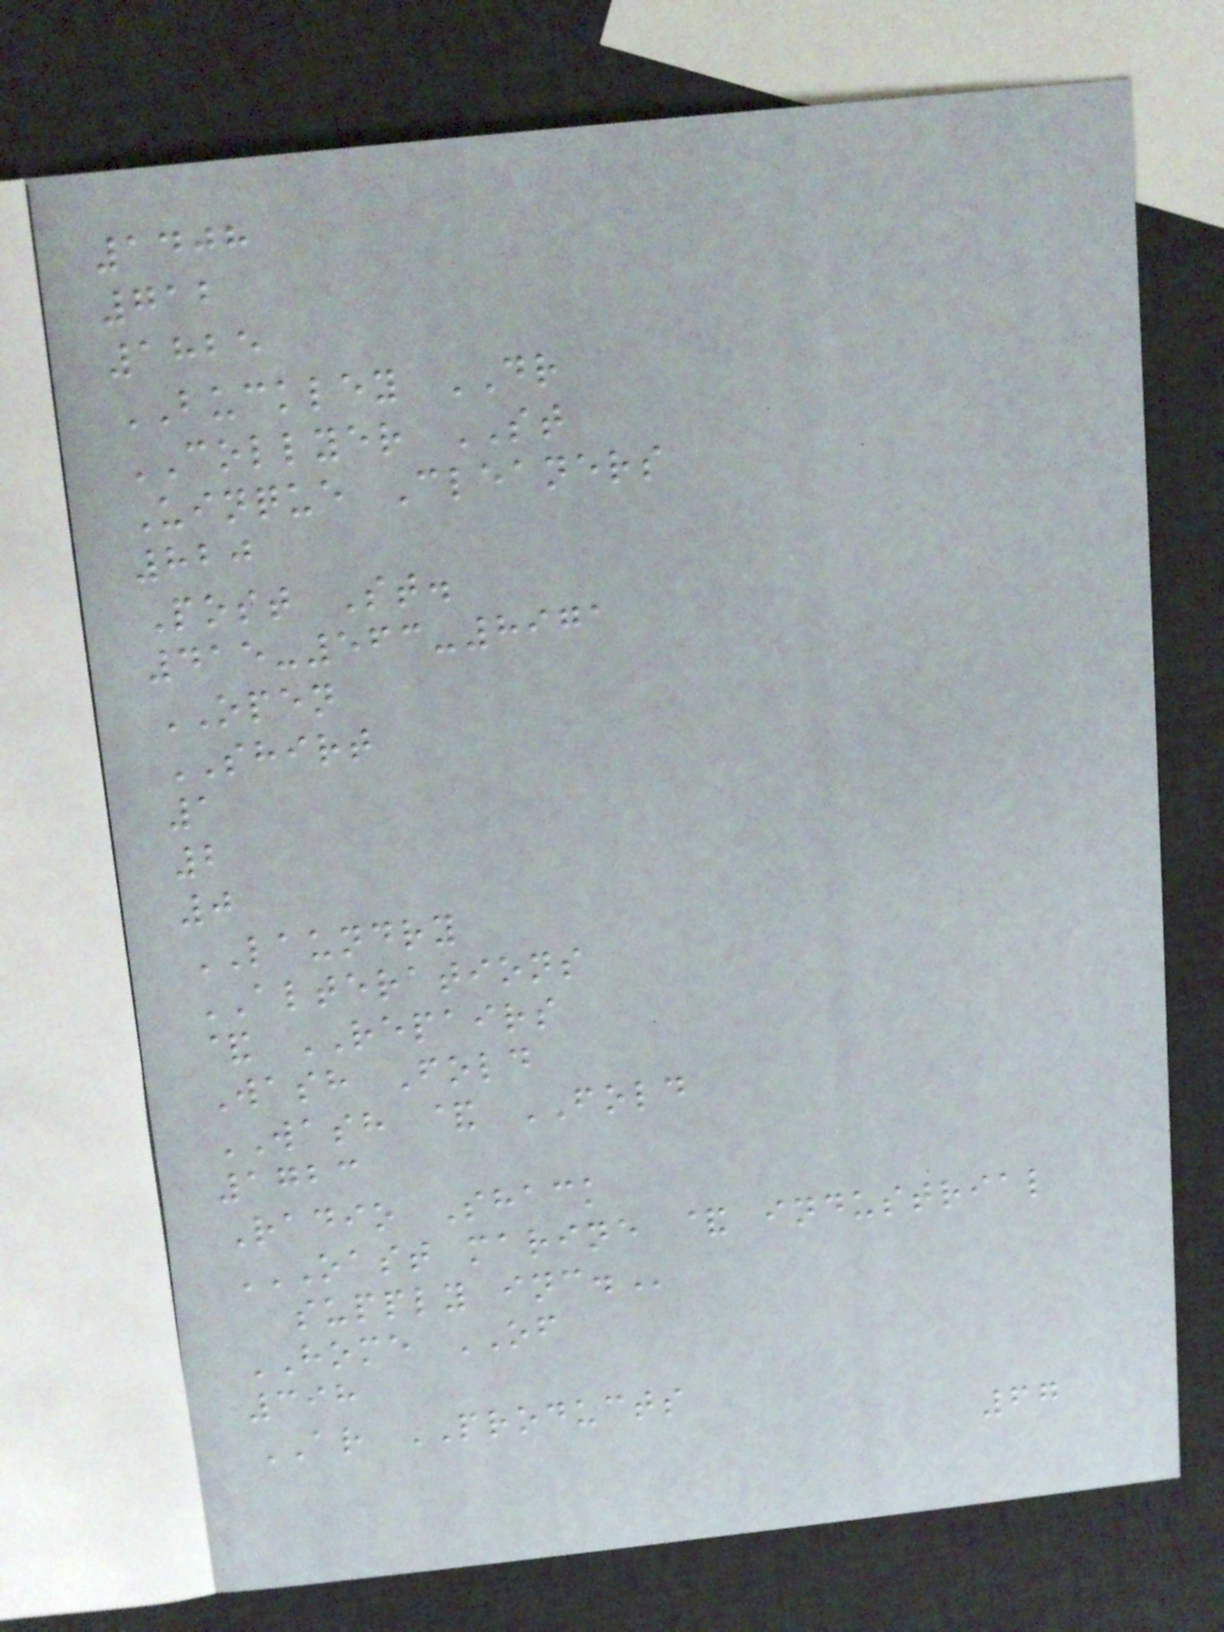1408
712
1825
BUCKLEY DR
COLLYER ST
Uinque Cleaners
820
Post St.
415-563-8971
OPEN
SHIRT
1
2
0
LAUNDRY
ALTERATIONS
& REPAIRS
Wash Fold
WASH & FOLD
1723
Radio Shack
OAST MARINE & INDUSTRIAL
SUPPLY INC.
HOME OF
398
AR PRODUCTS
67
